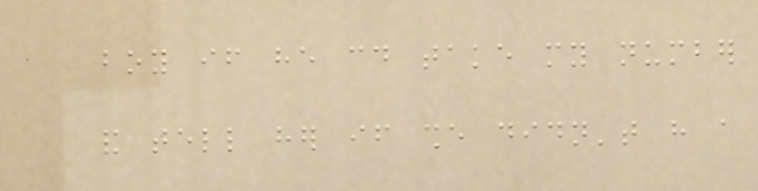boy if he could take my number
and tell her if she didn't have a
